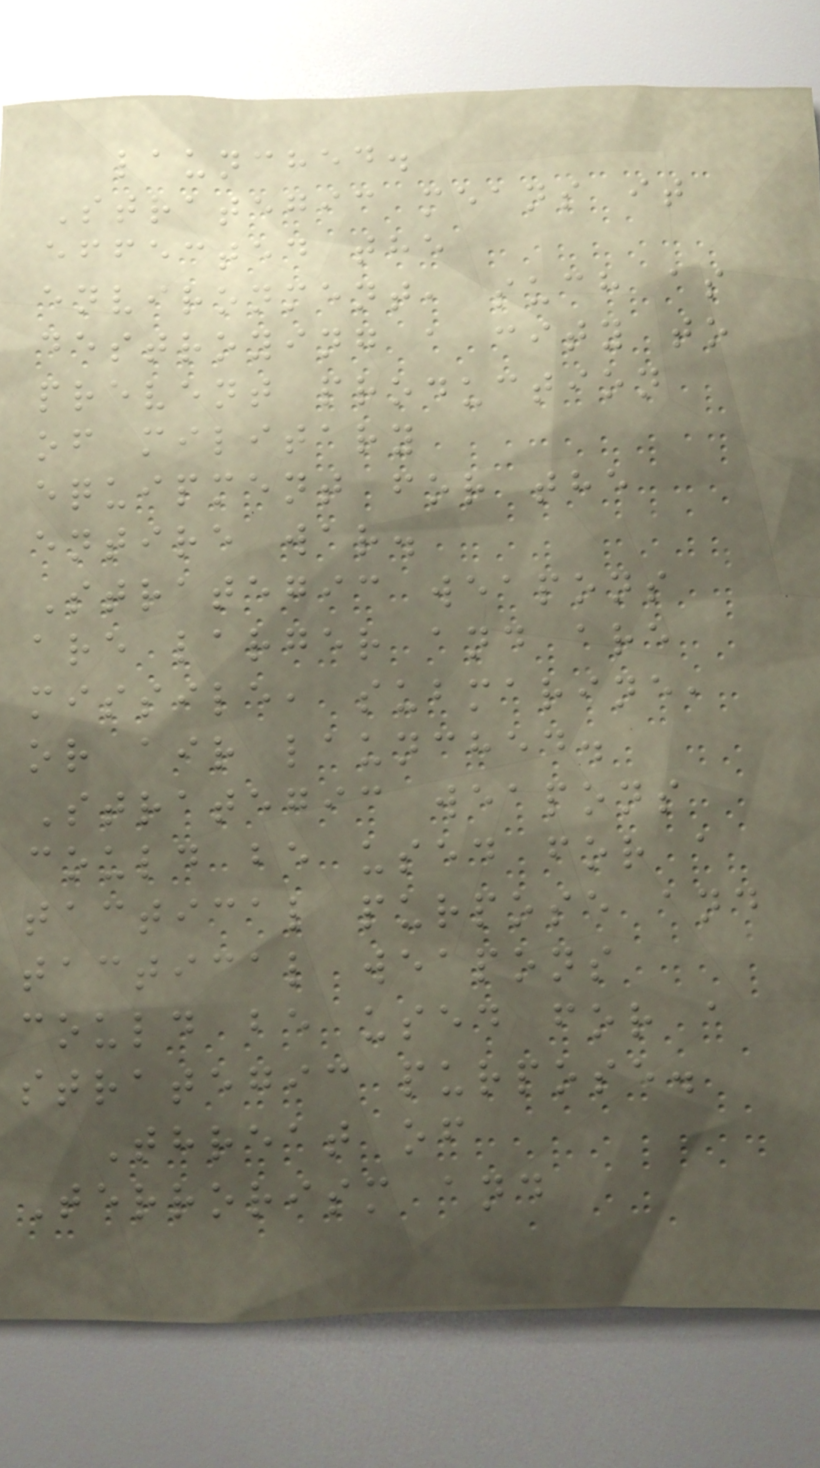launched.
Strategic means it
effected the
environment, such as
destroying a city to
prevent production
of military
equipment for the
entire war.
Strategic weapons
are larger and are
missile, submarine,
or air launched.
Strategic weapons
could be used for a
tactical purpose and
tactical weapons
could be used for a
strategic purpose.
Threat of
Terrorism and
